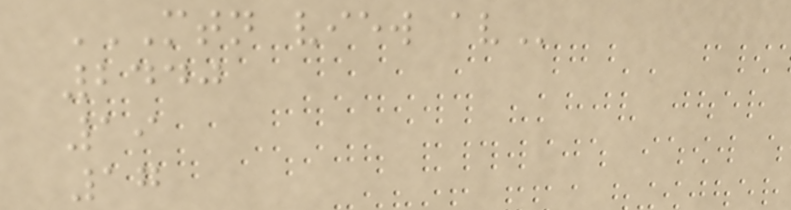MTN VIEW AV
2440
19
17
